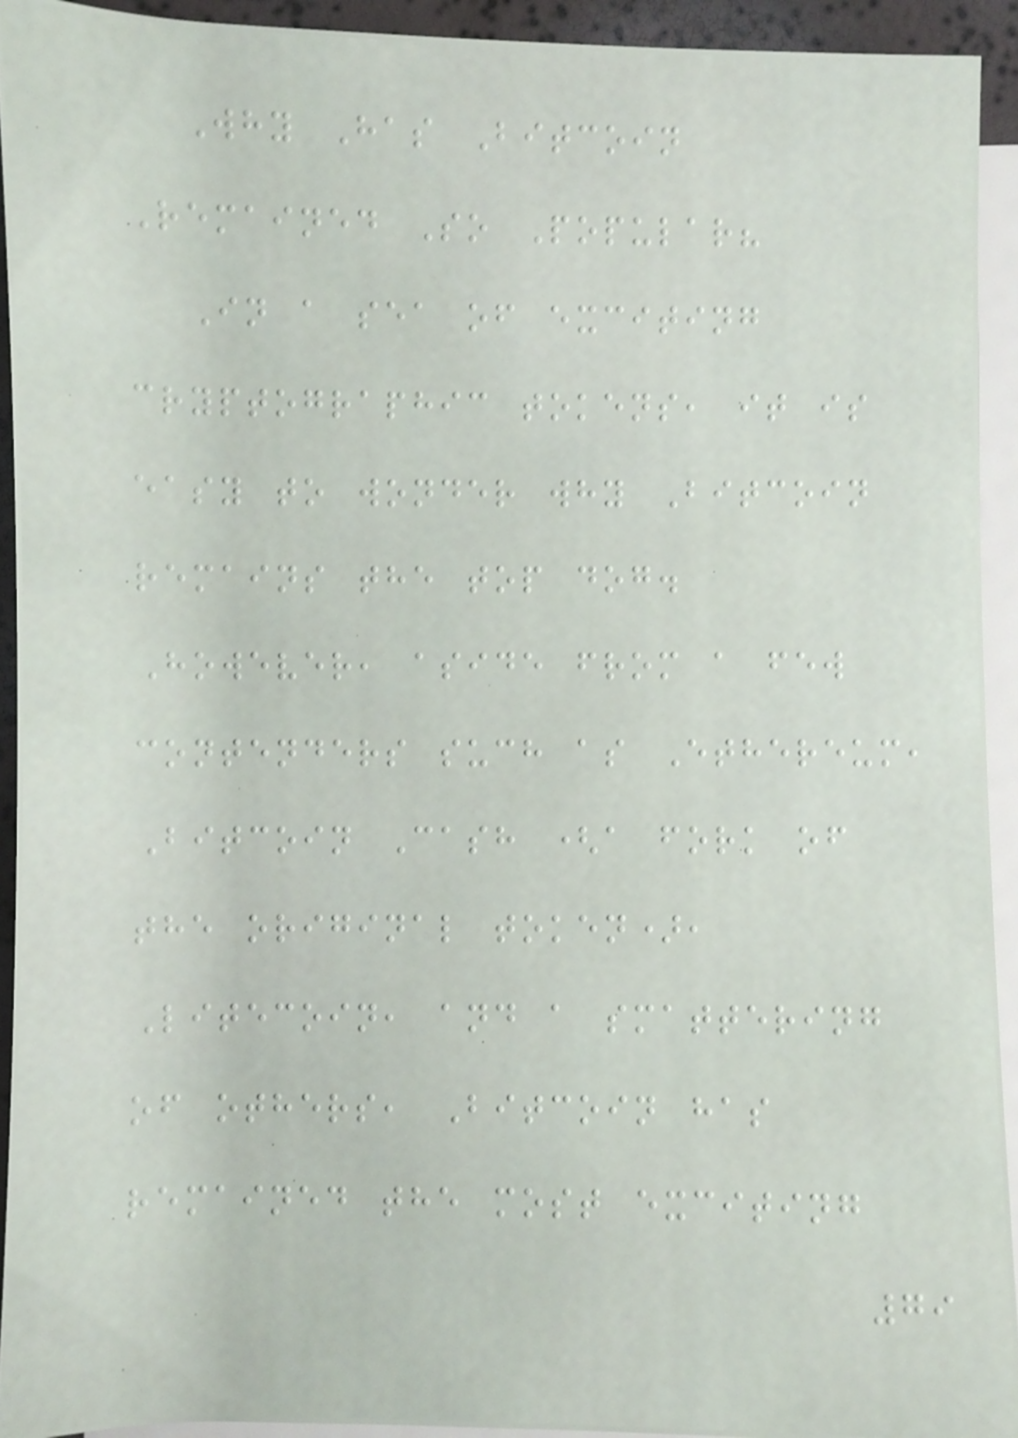Why Has Bitcoin
Remained So Popular?
In a sea of exciting
cryptographic tokens, it is
easy to wonder why Bitcoin
remains the top dog.
However, aside from a few
contenders such as Ethereum,
Bitcoin Cash (a fork of
the original token),
Litecoin, and a smattering
of others, Bitcoin has
remained the most exciting
79
